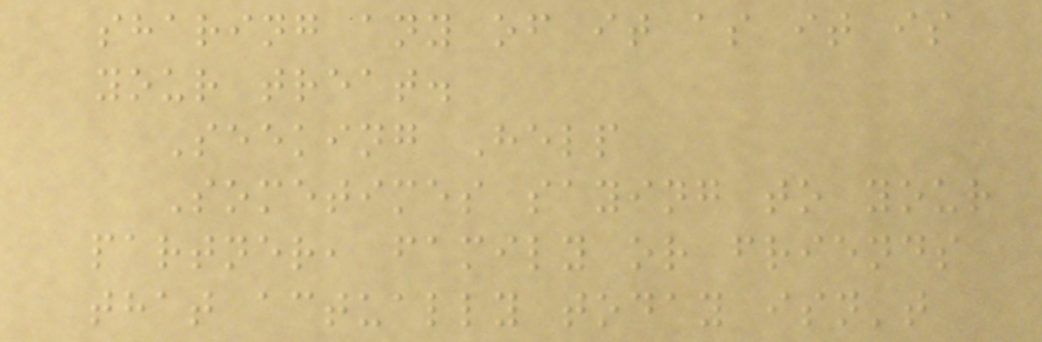sharing any of it as it is
your treat.
Seeking Help
Sometimes saying to your
partner, family or friends
that actually today isn't
